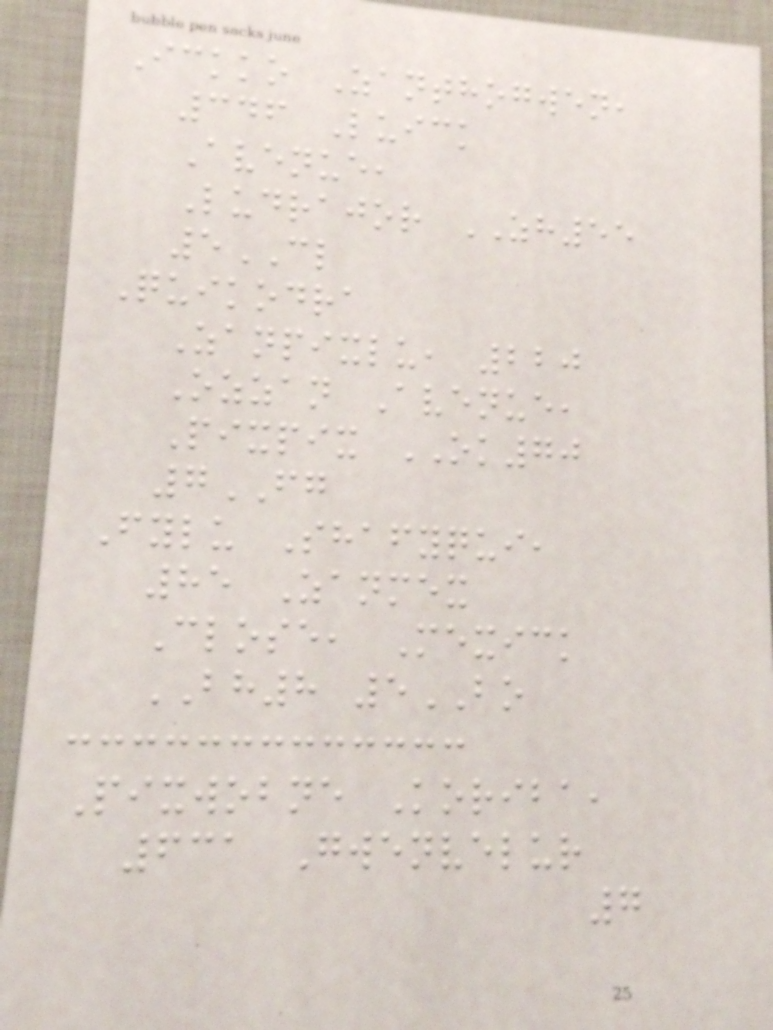Ickko Zanthogwen,
346 Luick
Avenue,
Ludrajor ZH55
5CL
Quikodra
Zanpixlu, 220
Ozzan Avenue,
Pixpix OK70
7FG
Fylu Shafyqui,
85 Zanmex
Close, Mexick
BH8 5BO
Pixwobne Koriba,
631 Gwenvelur
7
